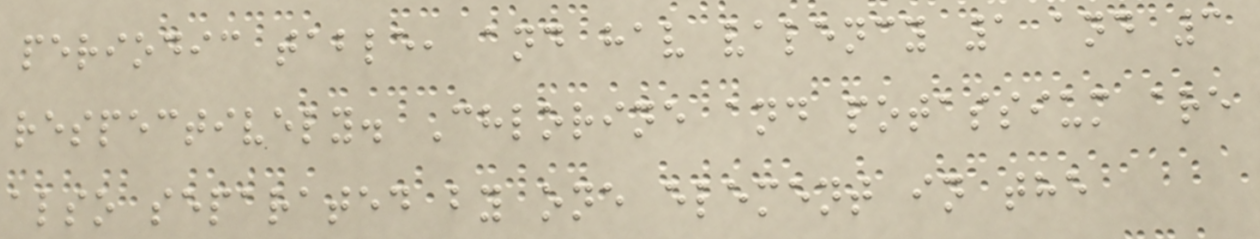periodic table, and hav valency 1 and 3
respectively. Chlorine and potassium are
also separated by one element in the
